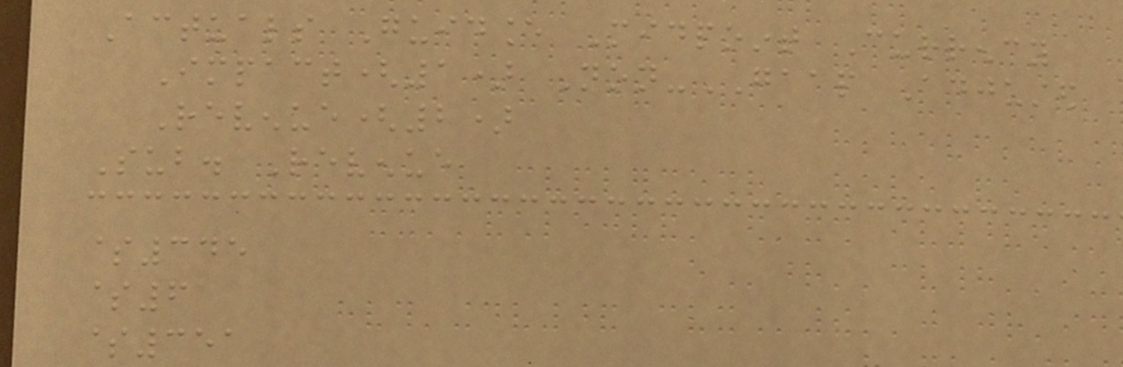Actuals Guidance Midpoint Currency
Impact(1) Non-GAAP Adjusted
Revenue(2)
Sub. Revenue
$345
$6
$351
